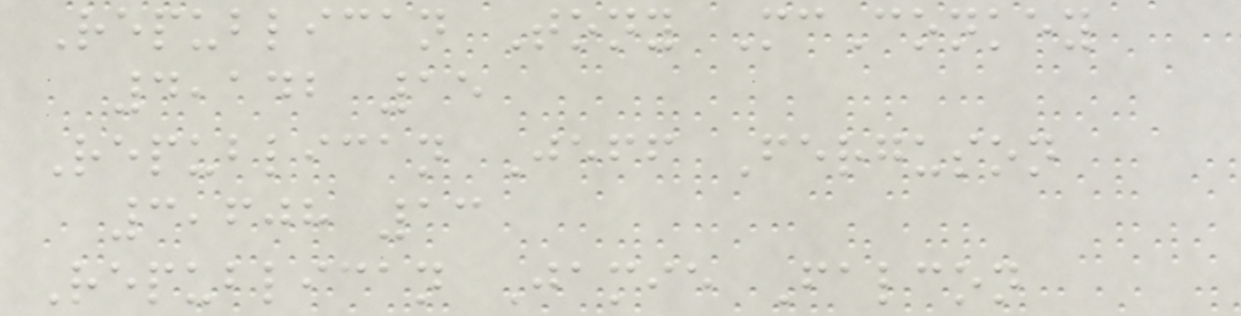Republican Tony McConkey
4,142 15
Republican Jeff Ferguson
3,608 13
Republican Jamie Falcon
